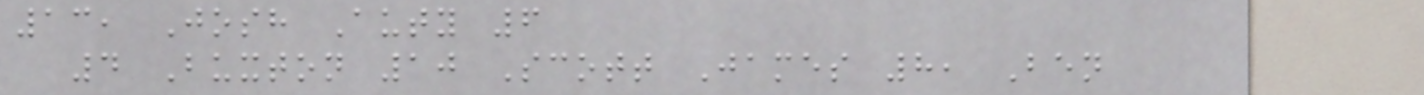13, Josh Auty 6
4 Buxton 10 Scott James 8, Ben
